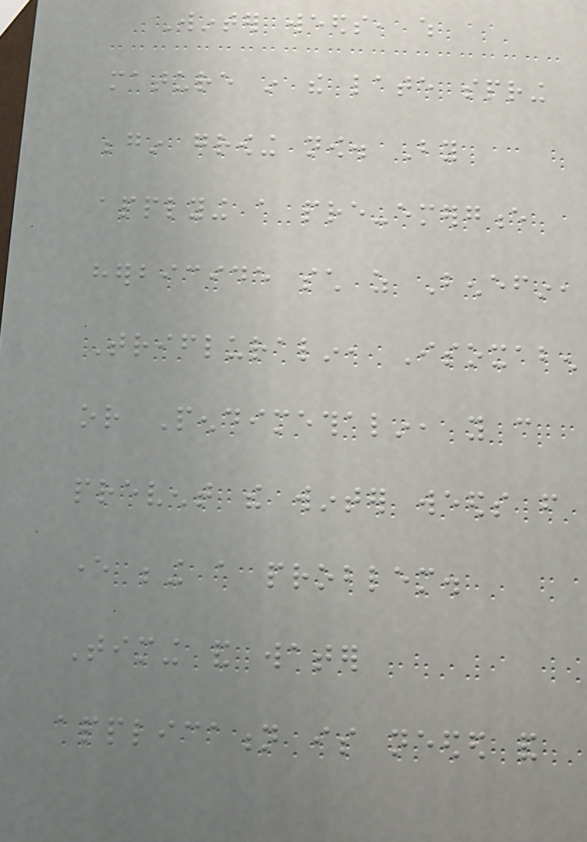Winter weeds, which
mature in the late spring
begin growing now. By
applying a pre-emergence
herbicide such as Benefin,
Trifluralin, Isoxaben
or Pendimethalin, you can
prevent the winter weeds from
ever being a problem.
Timing and water
application is needed and
